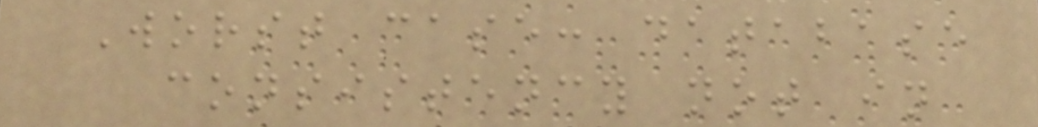Worst case: database
consistency not in
